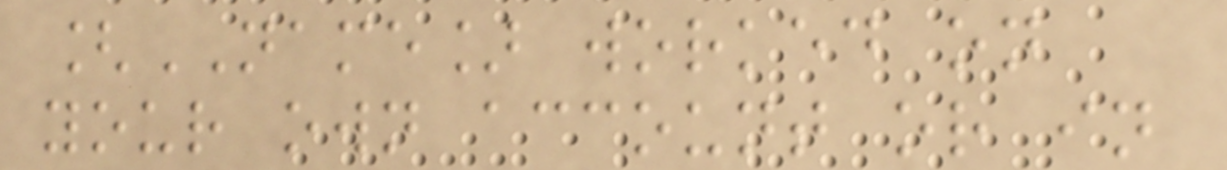[NAME] worked on
your own account or in
